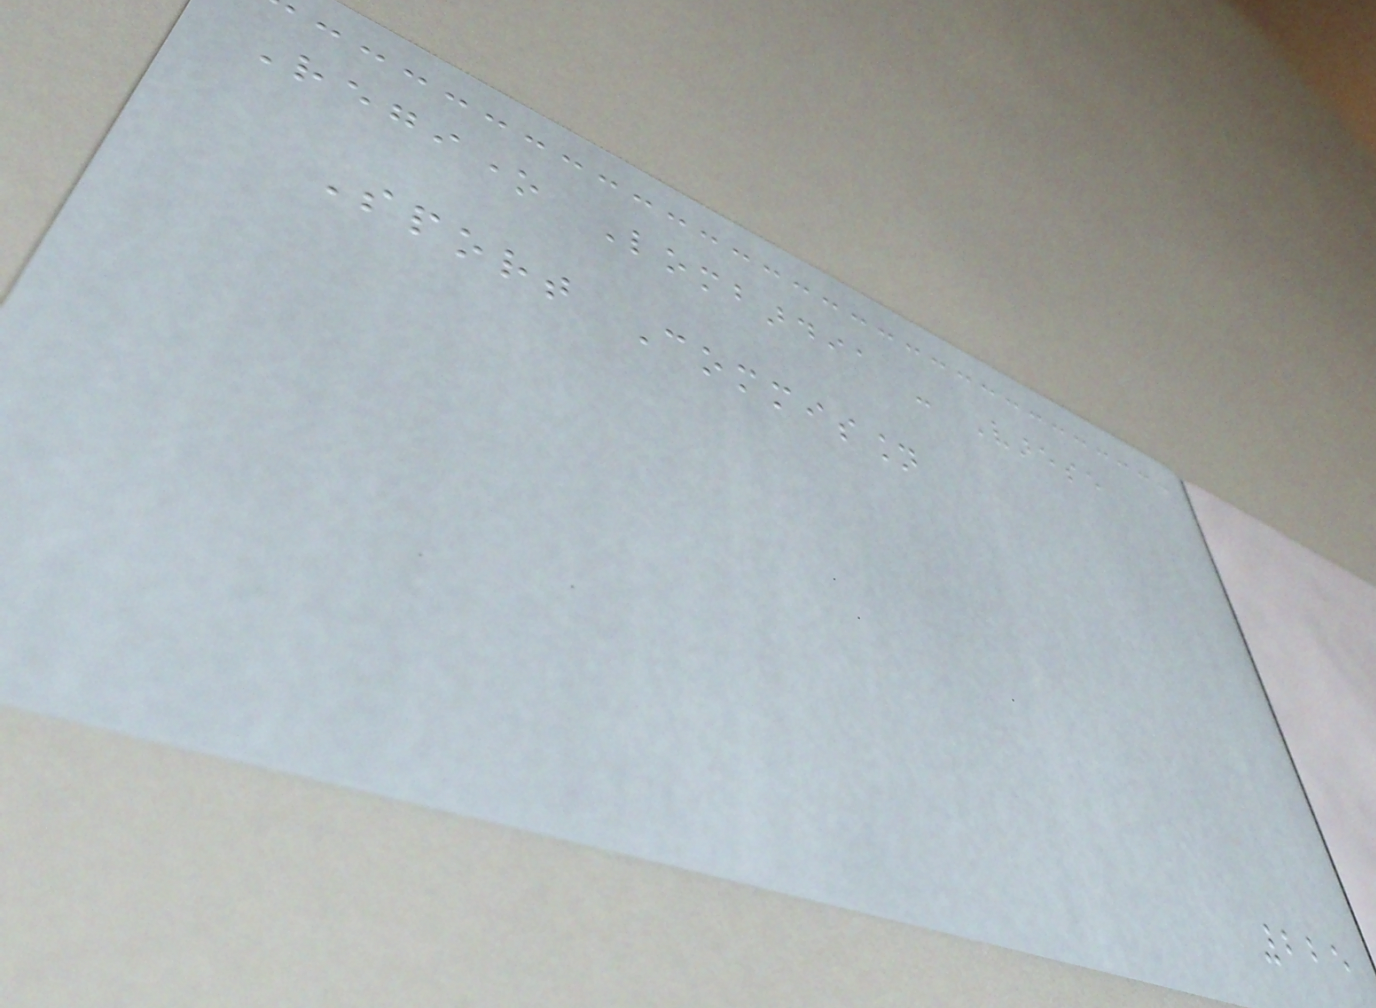Regione Lombardia - Varese
Sport Commission
225
